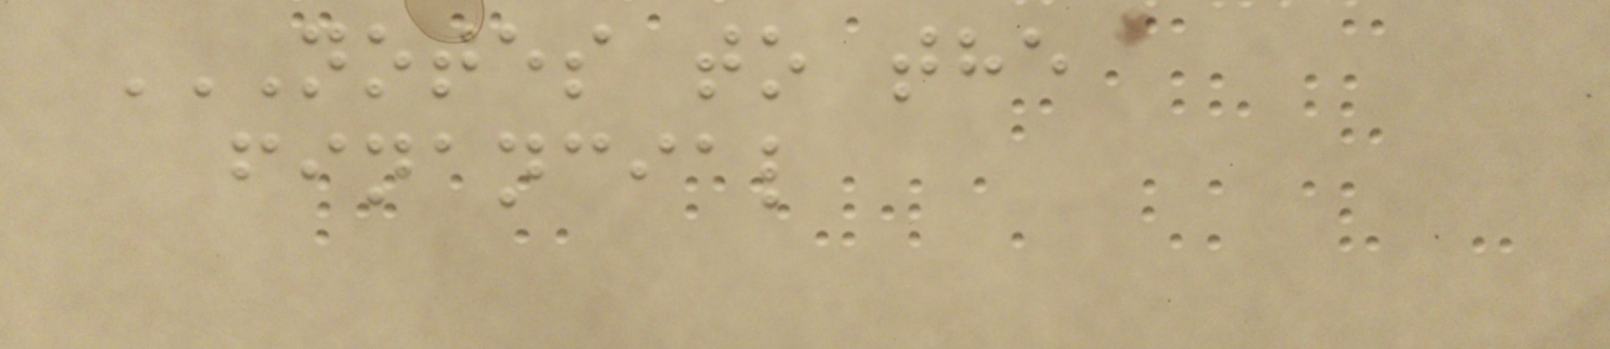NOTES TO THE
FINANCIAL
